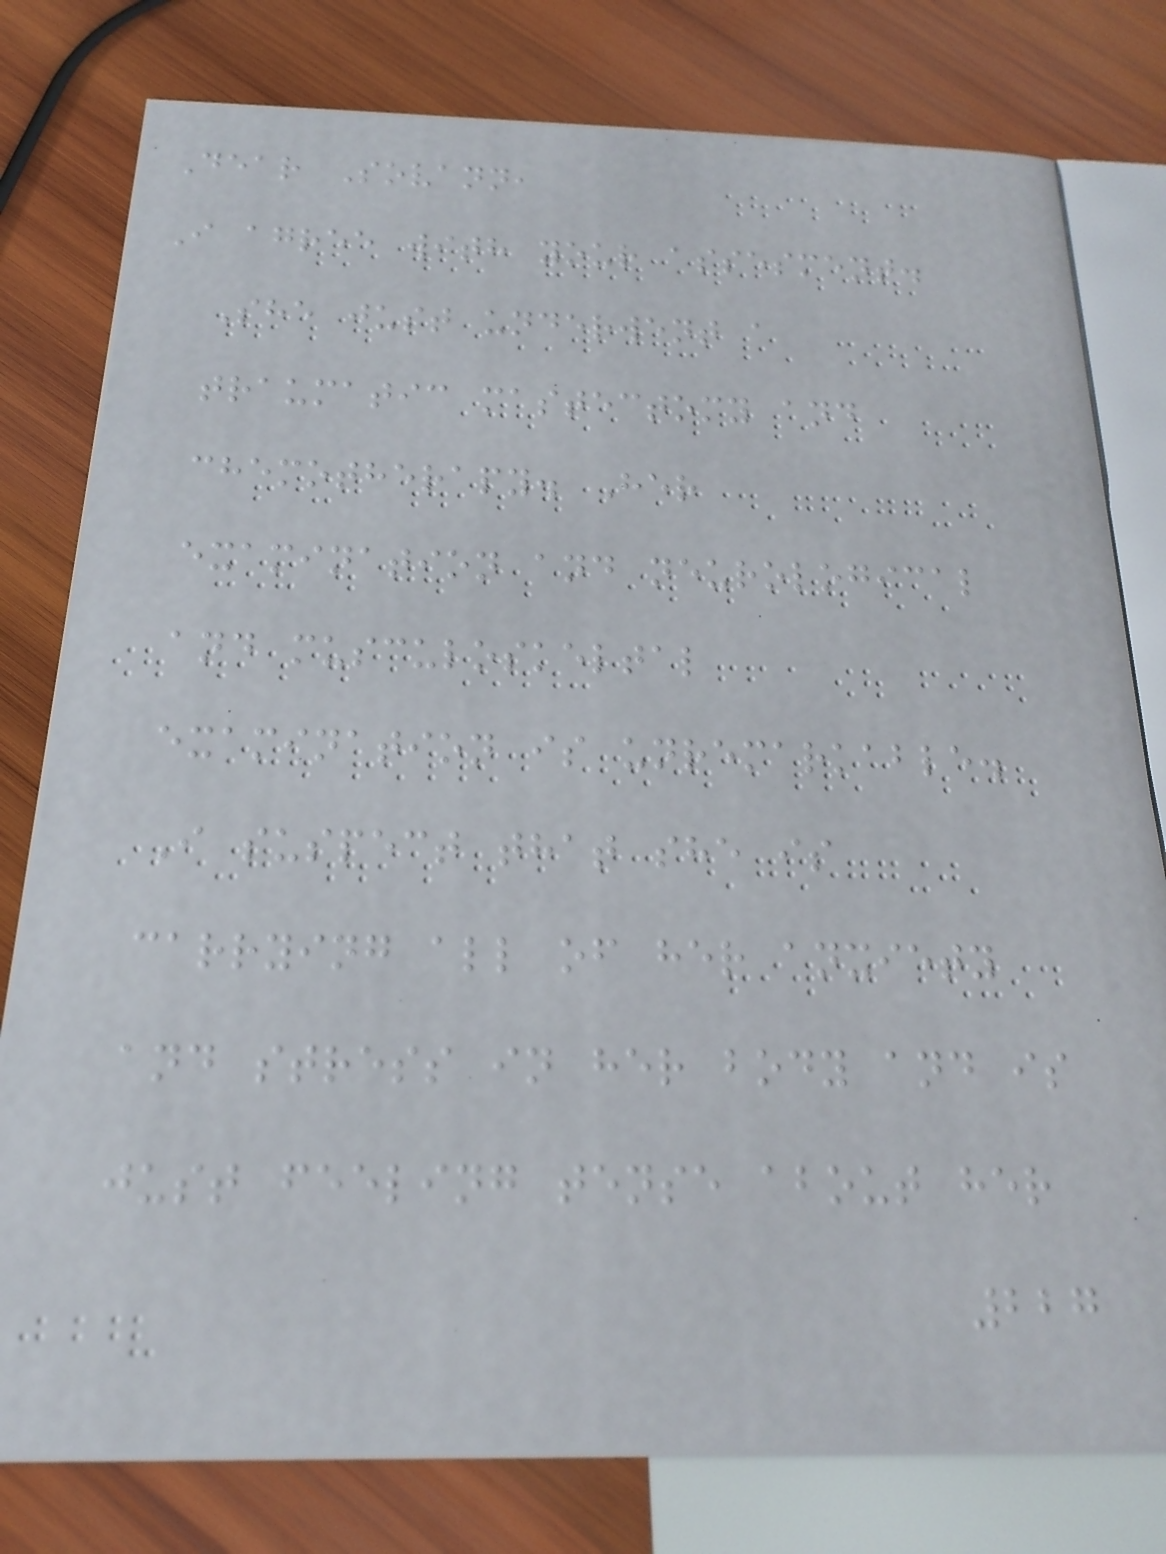Dear Sovann,
I agree with your assesment.
She just underwent a
traumatic mastectomy and
chemotherapy. Her
examination and neurological
and musculoskeltal
examination is unremarkable.
I suspect that she is
carrying all of her anxiety
and stress in her body and is
just feeling tense about her
227
